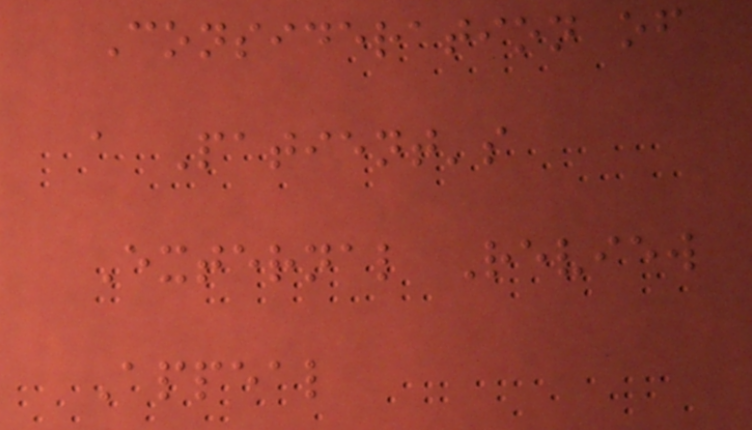Consideration of
a Patient's
External Review
Appeal
